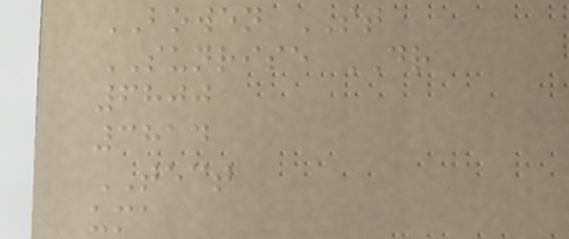BOWEN ST
SUNRISE DR
6800
3814
TECT
uma
